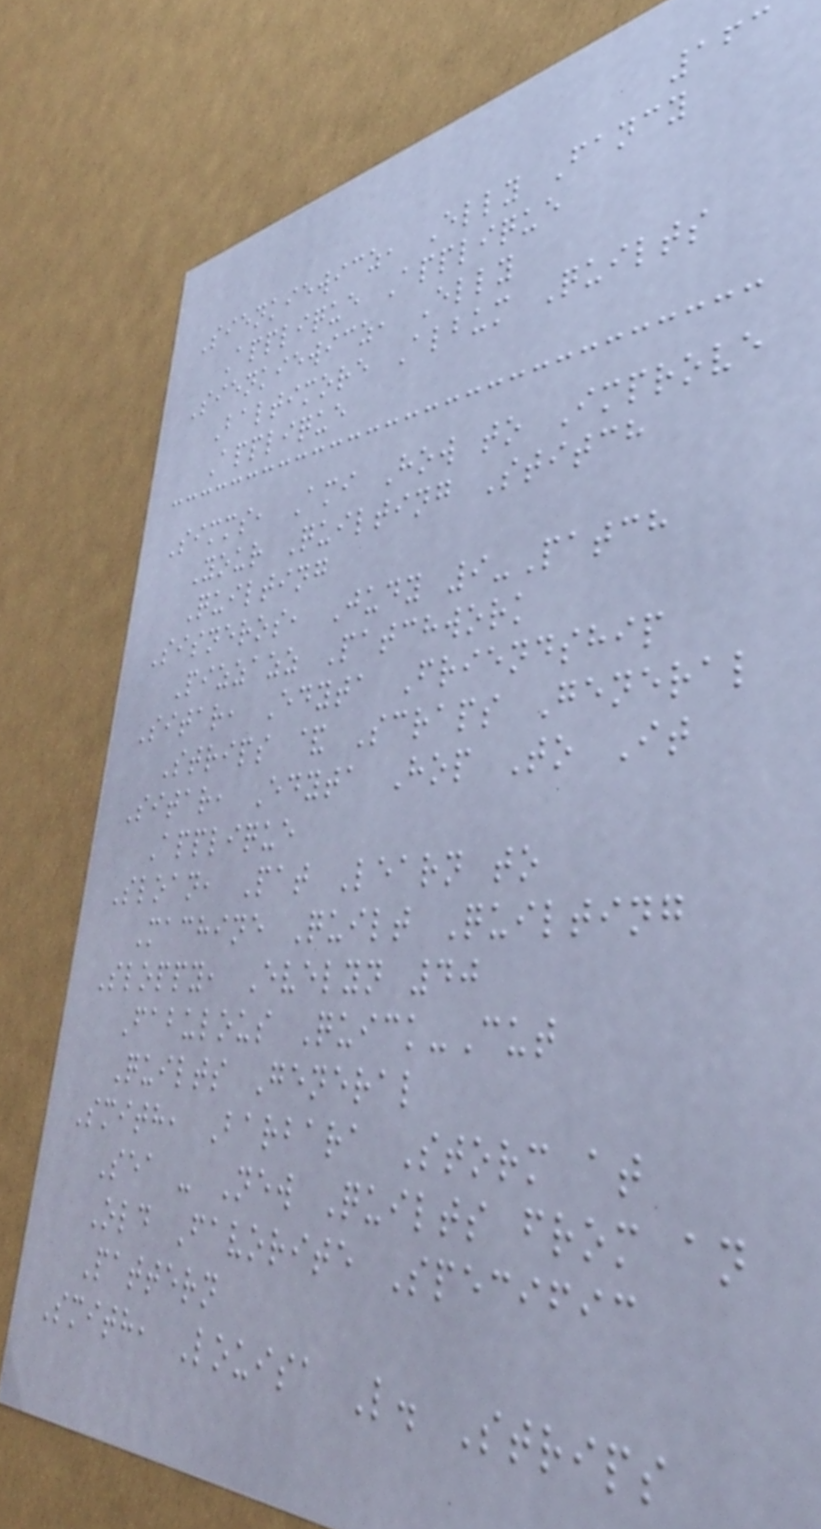163
Sienkiewicz, Elly Fancy
Applique Applique
Sienkiewicz, Elly
Baltimore Album Quilts
Applique
Simms, Ami How to Improve
Your Quilting Stitch
Quilting
Sisneros, Judy 9-Patch
Pizzazz Patchwork
Sitar, Edyta Friendship
Strips & Scraps General
Sitar, Edyta Hop To It
Applique
Sloan, Pat Learn to
Machine Quilt Quilting
Sloppy, Evelyn 40
Fabulous Quick-Cut
Quilts General
Smith, Barbara Storm at
Sea - New Quilts from an
Old Favorite Specific
Pattern
Smith, Louisa L. Strips
